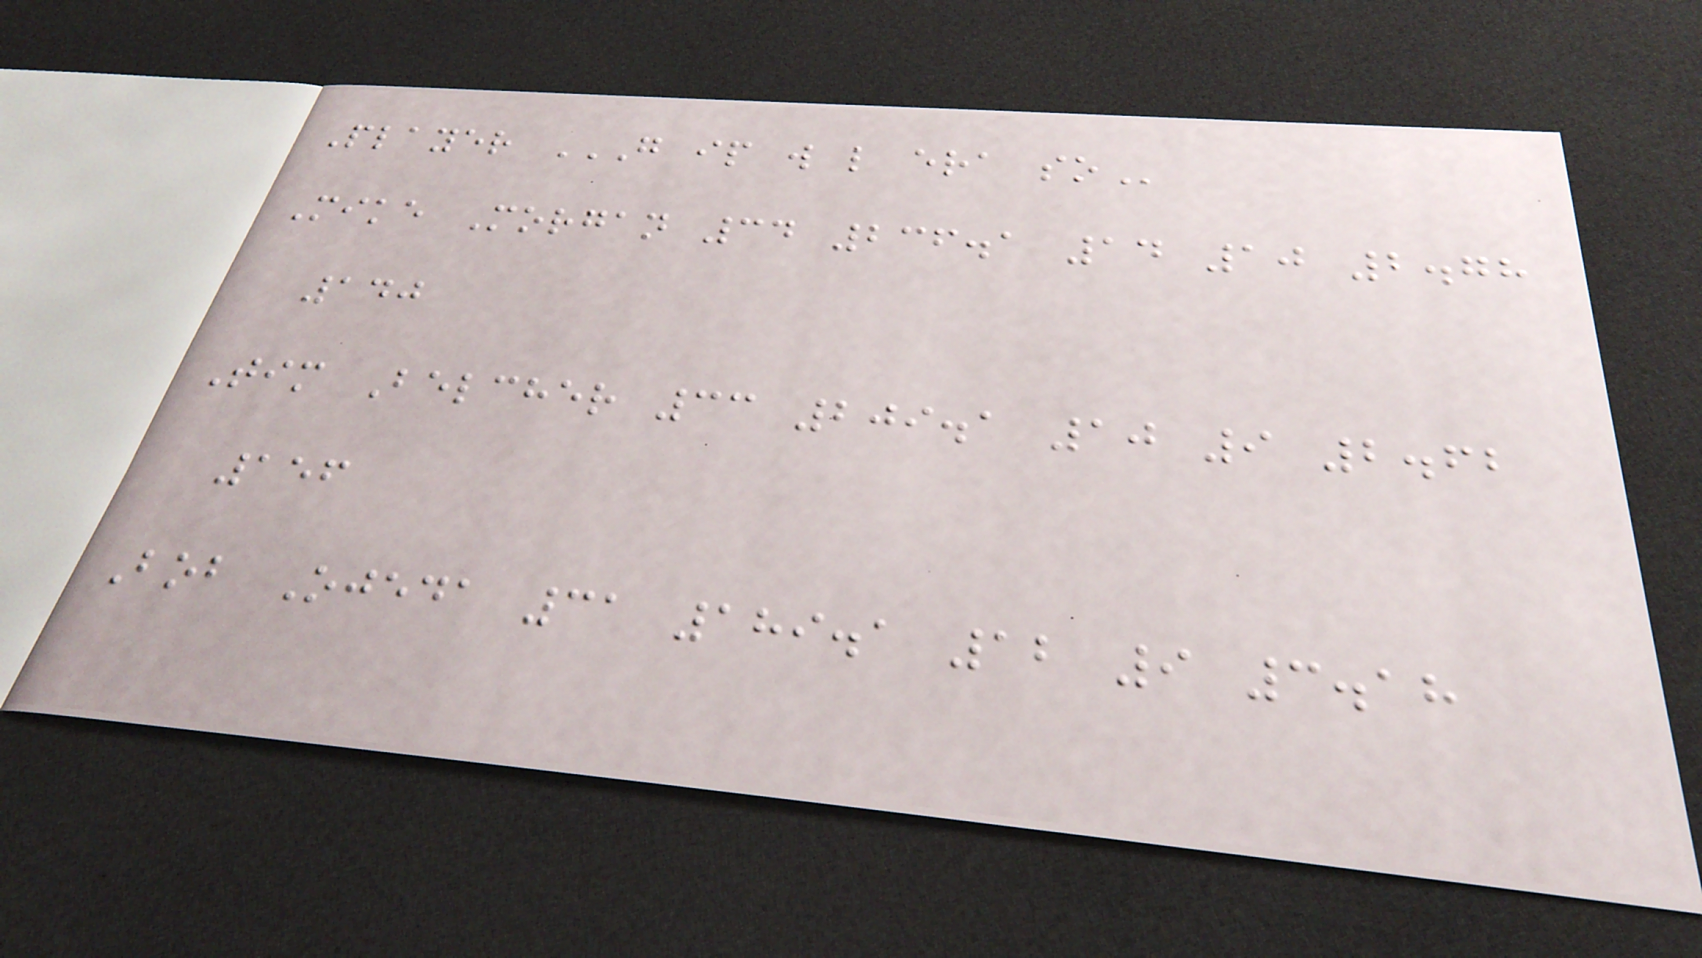Player G IP W L ERA SO
Mike Morgan 34 236.1 14 10 2.78
140
Tim Belcher 33 209.1 10 9 2.62
156
Bob Ojeda 31 189.1 12 9 3.18
